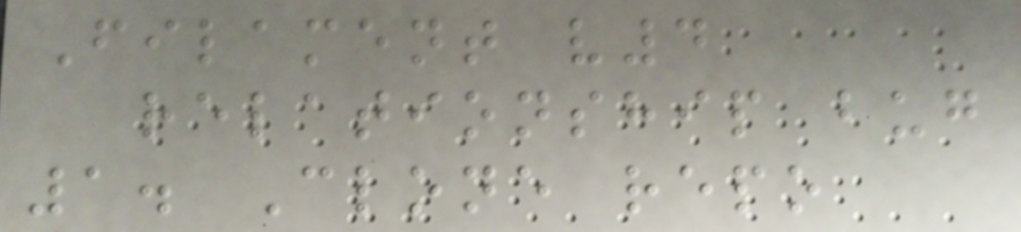Filament v4
relationship bug
1. Clone repo
